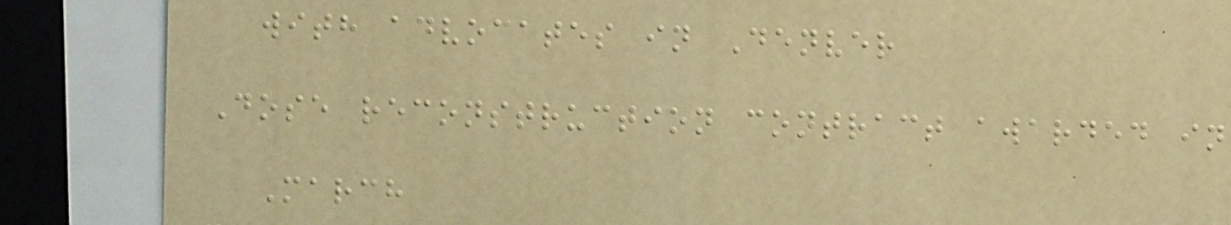with advocates in Denver
Dose reconstruction contract awarded in
March
